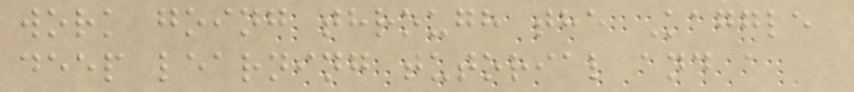work going through the Kaggle
deep learning tutorial and a
